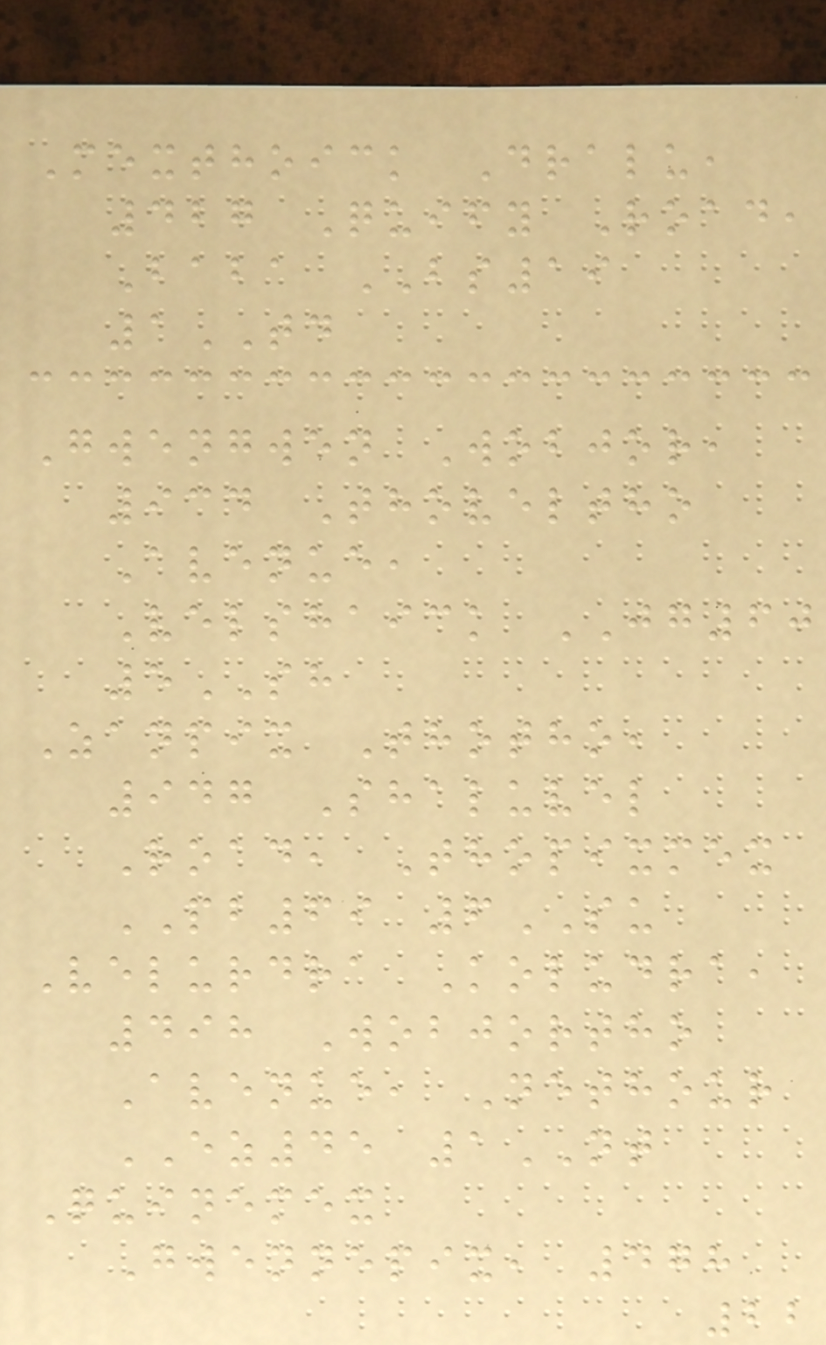Mexthoick Dralu,
427 Quify Road,
Baba BS19
1TD
Gwengwen Wobjor,
934 Thoveltho
Avenue,
Velshaick JG60
5SH
Zanpix Thotho,
947 Shaluvel
Road, Thopixmex
PB69 6SU
Velurdra Koludra,
498 Wobjortho
Avenue, Nethour
EZ45 1NT
Quinemex
Gwennepix, 478
22
